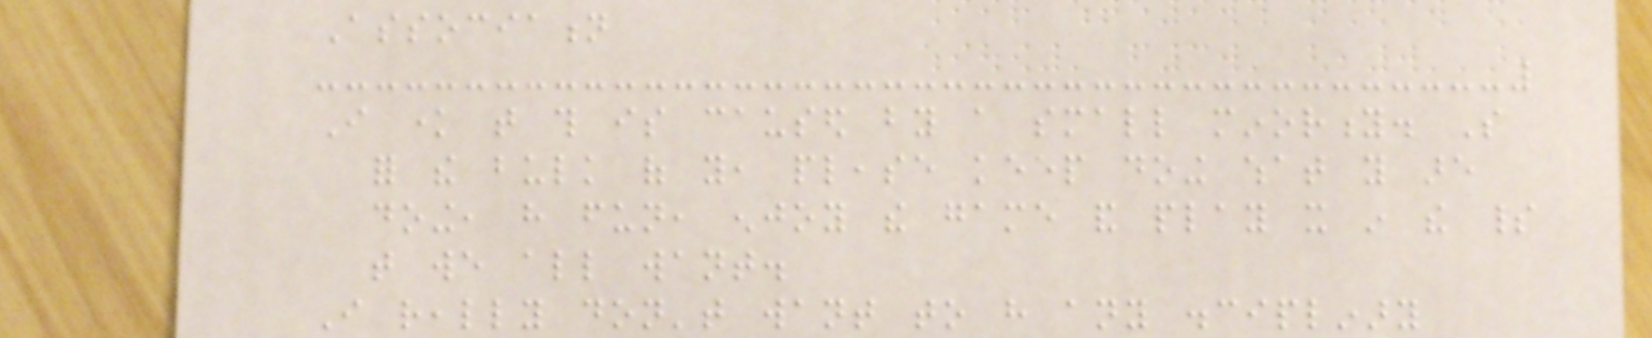Association
I know that this is caused by a small minority. So
for the bulk of you, please keep doing what you are
doing, have fun, enjoy the game and play it in the spirit
that we all want.
I really don't want to have any disciplinary
